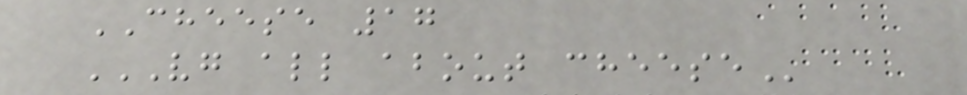CHEESE 17
VG ALL ABOUT CHEESE
